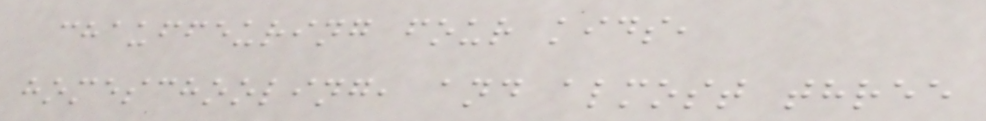chauffeuring four kids,
homeschooling, and almost three
